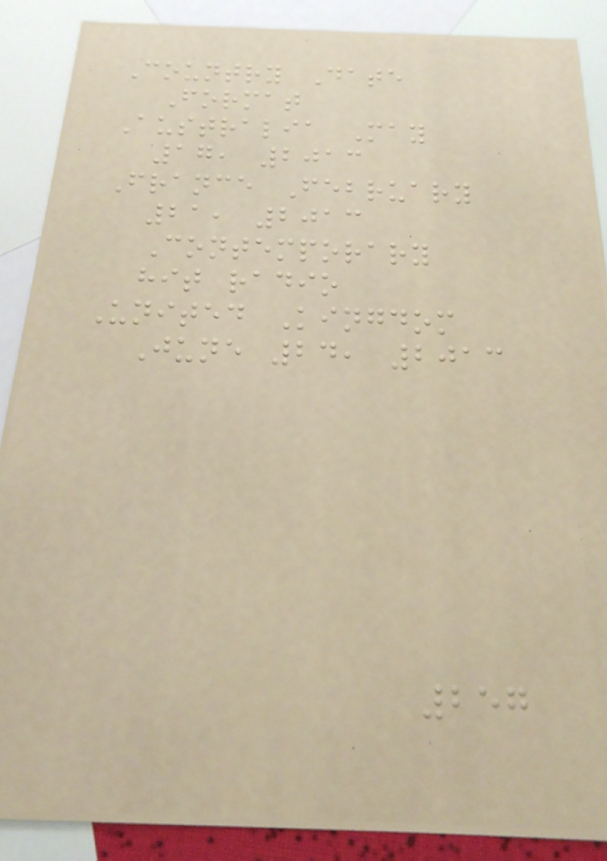Country Date
Format
Australia May
17, 2013
France February
21, 2013
Contemporary
hit radio
United Kingdom
June 24, 2013
257
